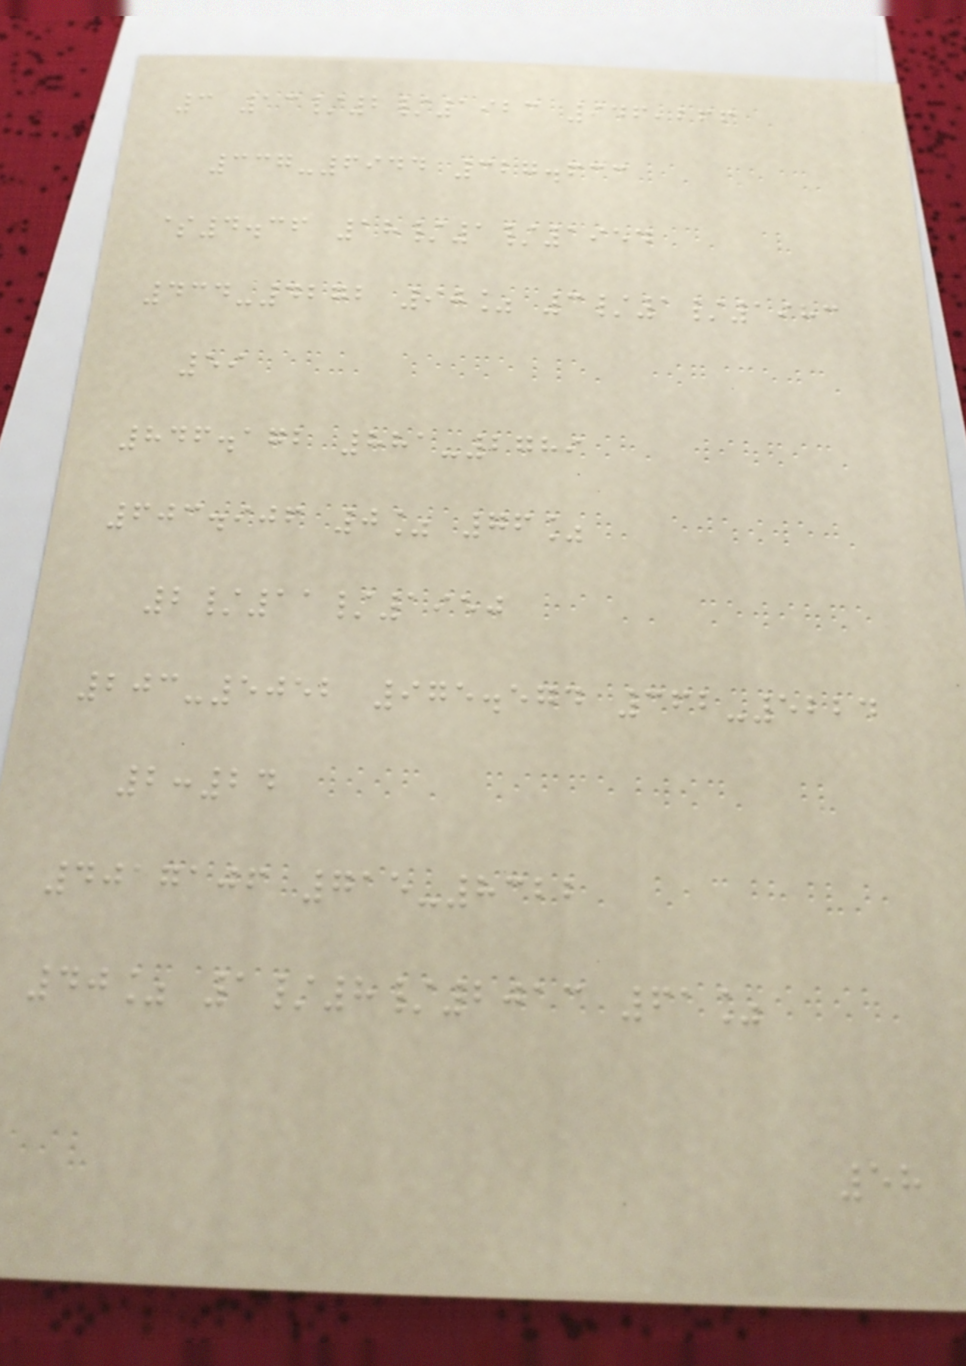3 13/2/1923 946,266
337-6944 327.633
$4.36 18/1/1954
434-4272 90% 3/1/1983
59
846.172 881-2789
603.906 0% 76%
2/11/1950
203-5052 975.574 362-5224
2:24
4017106 715-8322
40% 1/8/2013 61%
58
